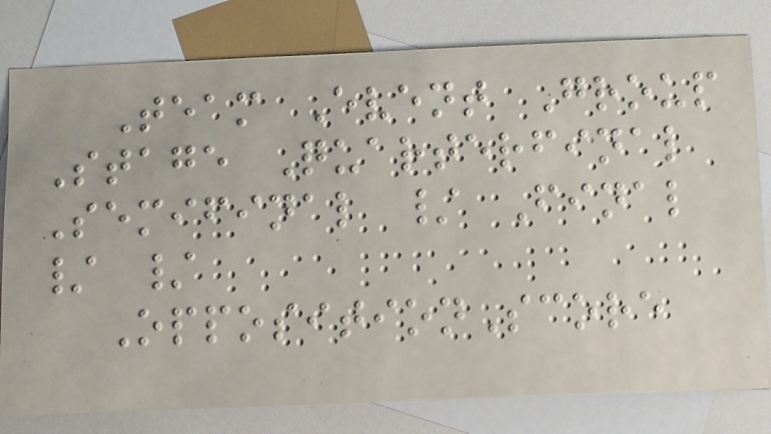Team Event Group
Stage Quarterfinal
Semifinal / Final
/ /
OppositionScore
